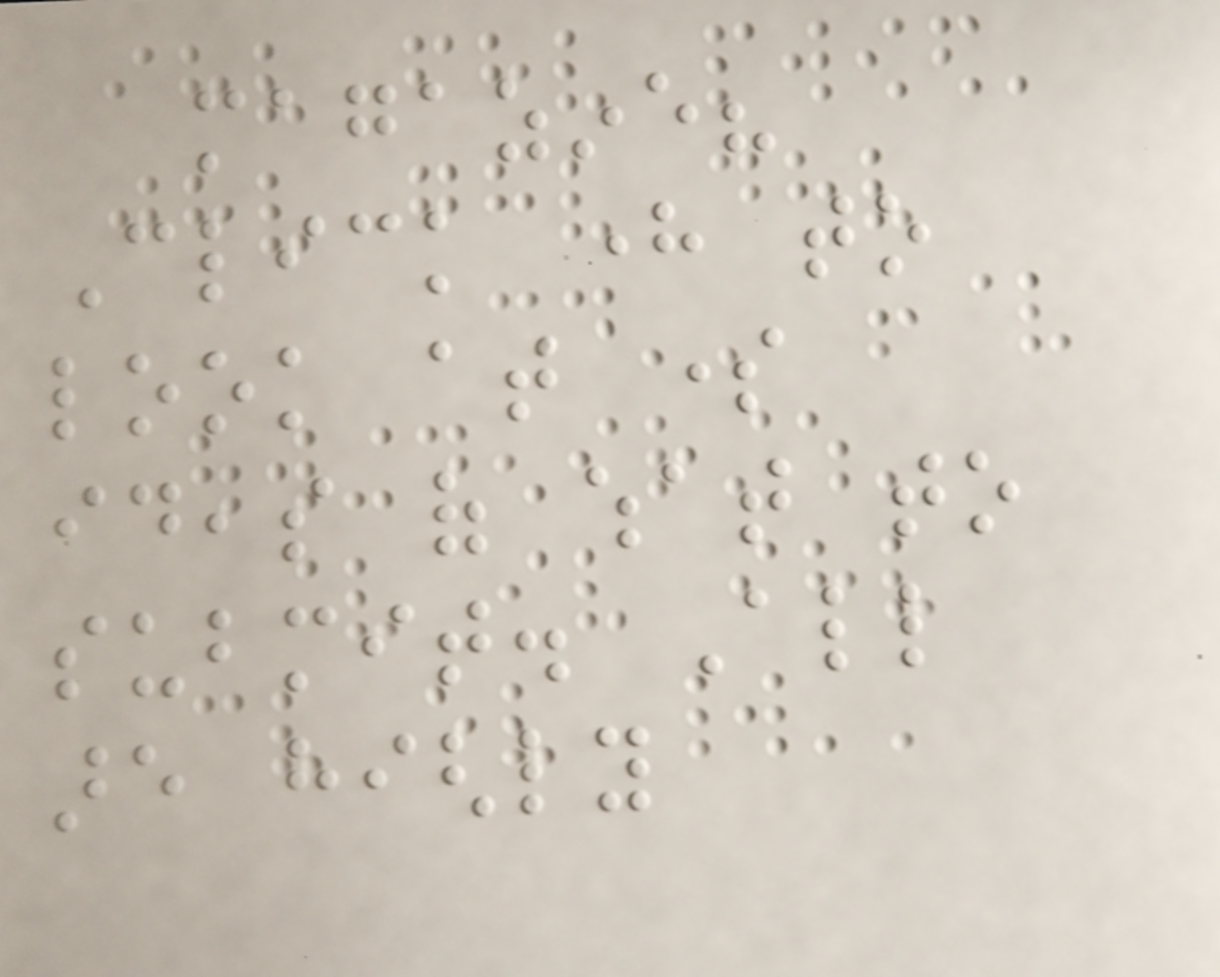magazine?
Click here to
look at some
ideas of what to
submit. All
are highly
